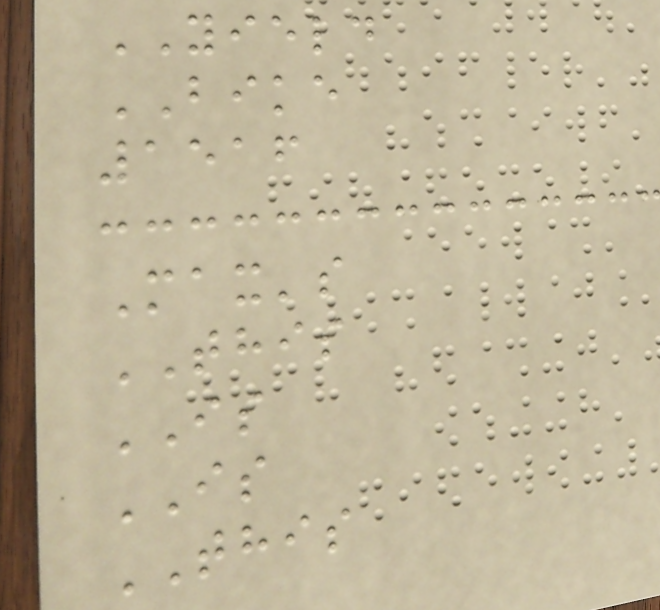YIELD
BIKE
1516
Max's
THIS
IS
IS
THIS
